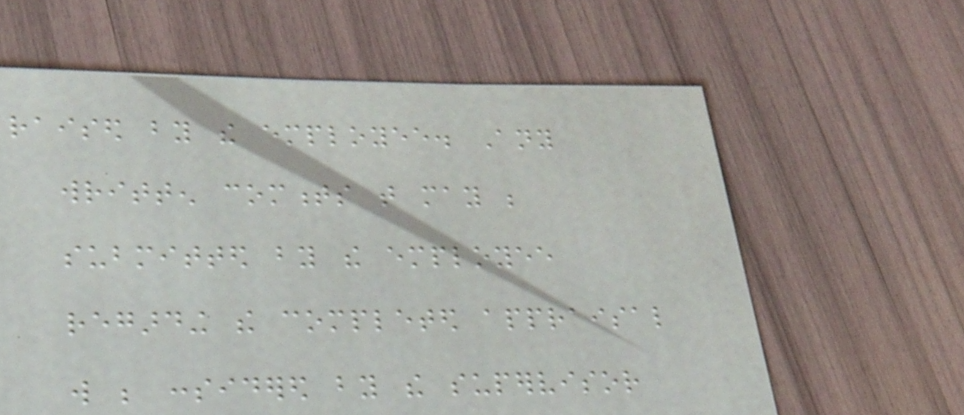raised by the employee. Any
written comments that may be
submitted by the employee
regarding the completed appraisal
will be considered by the supervisor
